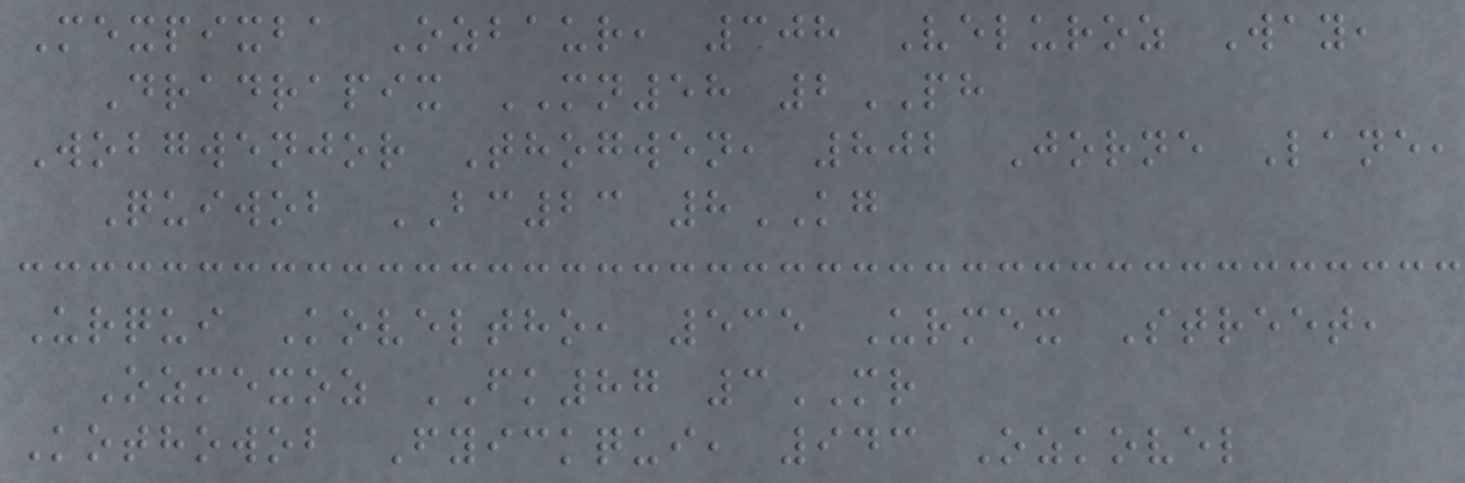Mexpixba Ozbaur, 308 Veluroz Way,
Dradrapix MN58 2PH
Wobgwenjor Thogwen, 802 Jorne Lane,
Quiwob BC23 8KG
Urqui Koveltho, 535 Urmex Street,
Ozmexoz FK87 3MR
Kothowob Fyickqui, 943 Ozkovel
